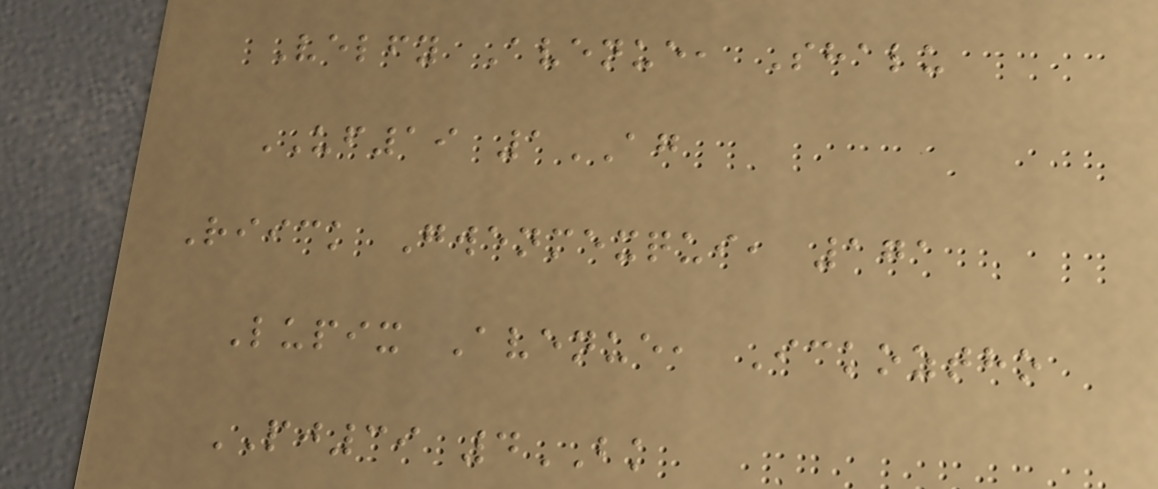Velfy Avenue, Shalu
UF19 1AG
Riick Gwenmexqui, 171
Lupix Avenue, Ickoztho
PJ39 4BK
